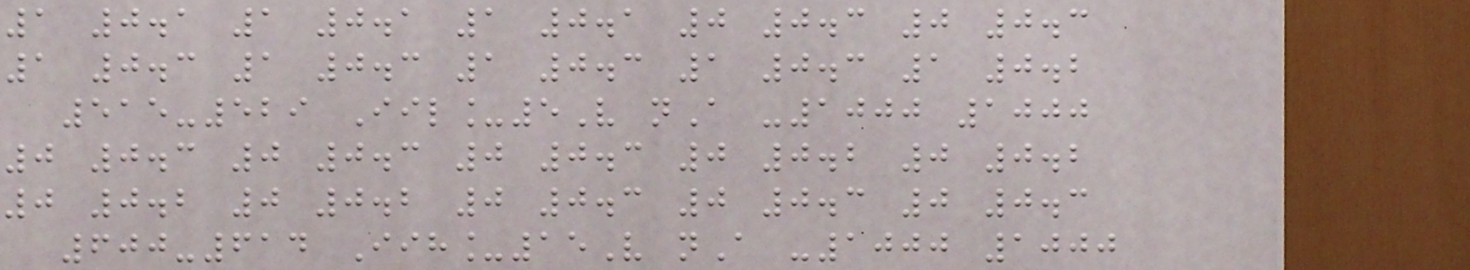1 0.1 1 0.1 1 0.1 0 0.3 0 0.3
1 0.3 1 0.3 1 0.3 1 0.3 1 0.2
515-529 Iil_5V nA -1000 1000
0 0.3 0 0.3 0 0.3 0 0.2 0 0.2
0 0.2 0 0.2 0 0.3 0 0.3 0 0.3
600-614 Iih_15V nA -1000 1000
